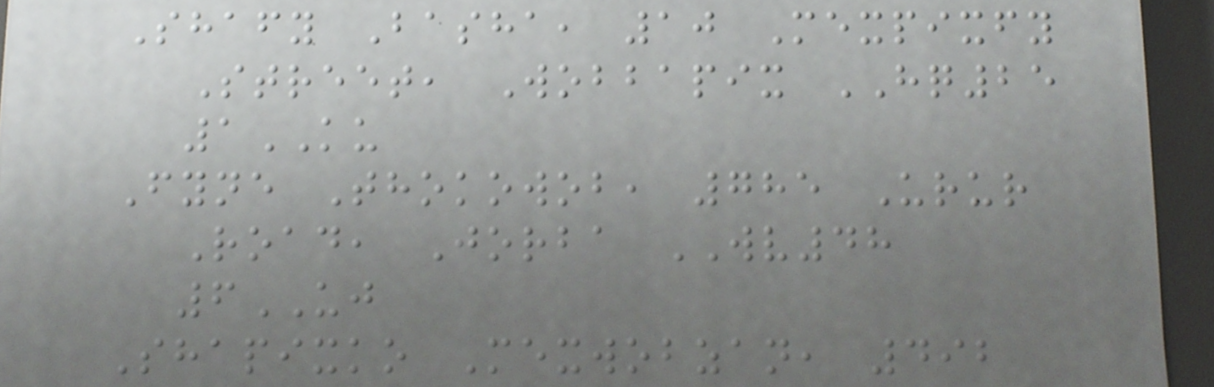Shafy Basha, 10 Mexpixfy
Street, Wobbapix HQ25
1KU
Fyne Thokowob, 785 Urur
Road, Jorba WV48
6UJ
Shapixko Mexwobzan, 492
